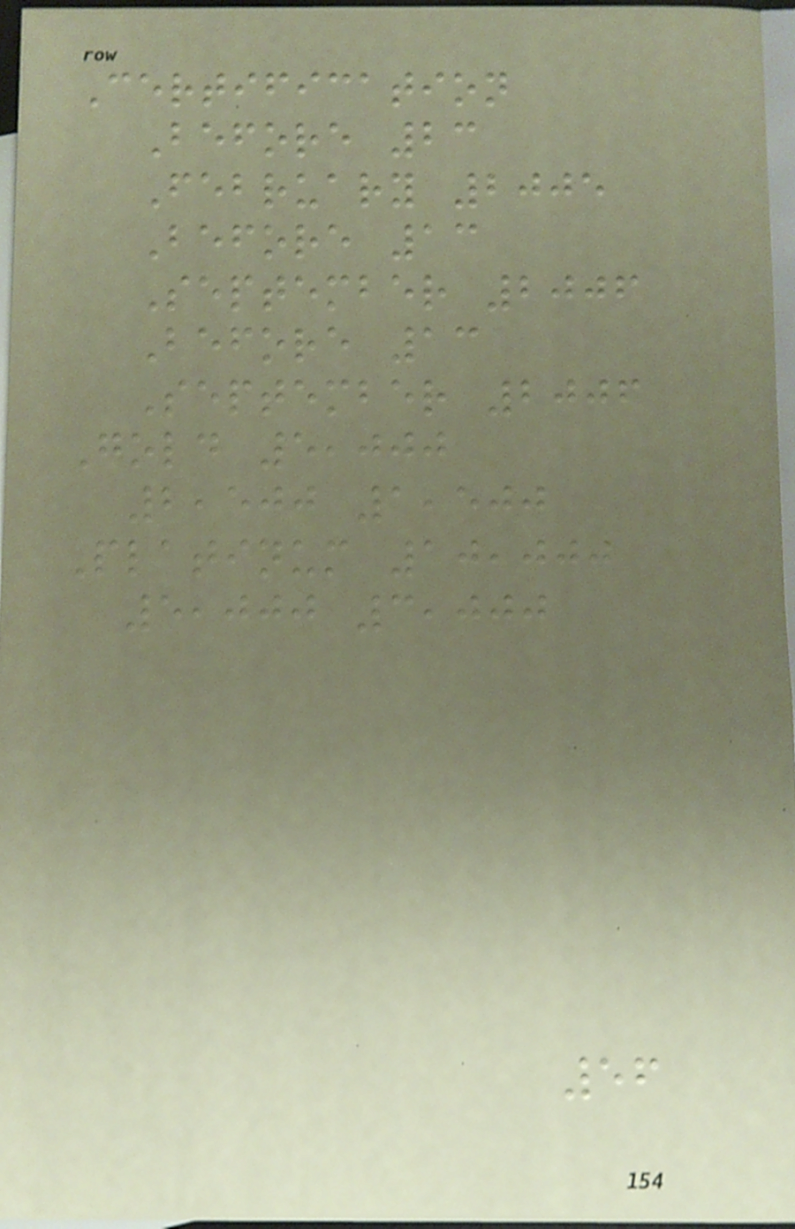Certification
Before 23
February 2005
Before 13
September 2006
Before 13
September 2006
Gold 5,000
2,500 1,500
Platinum 10,000
5,000 3,000
56
